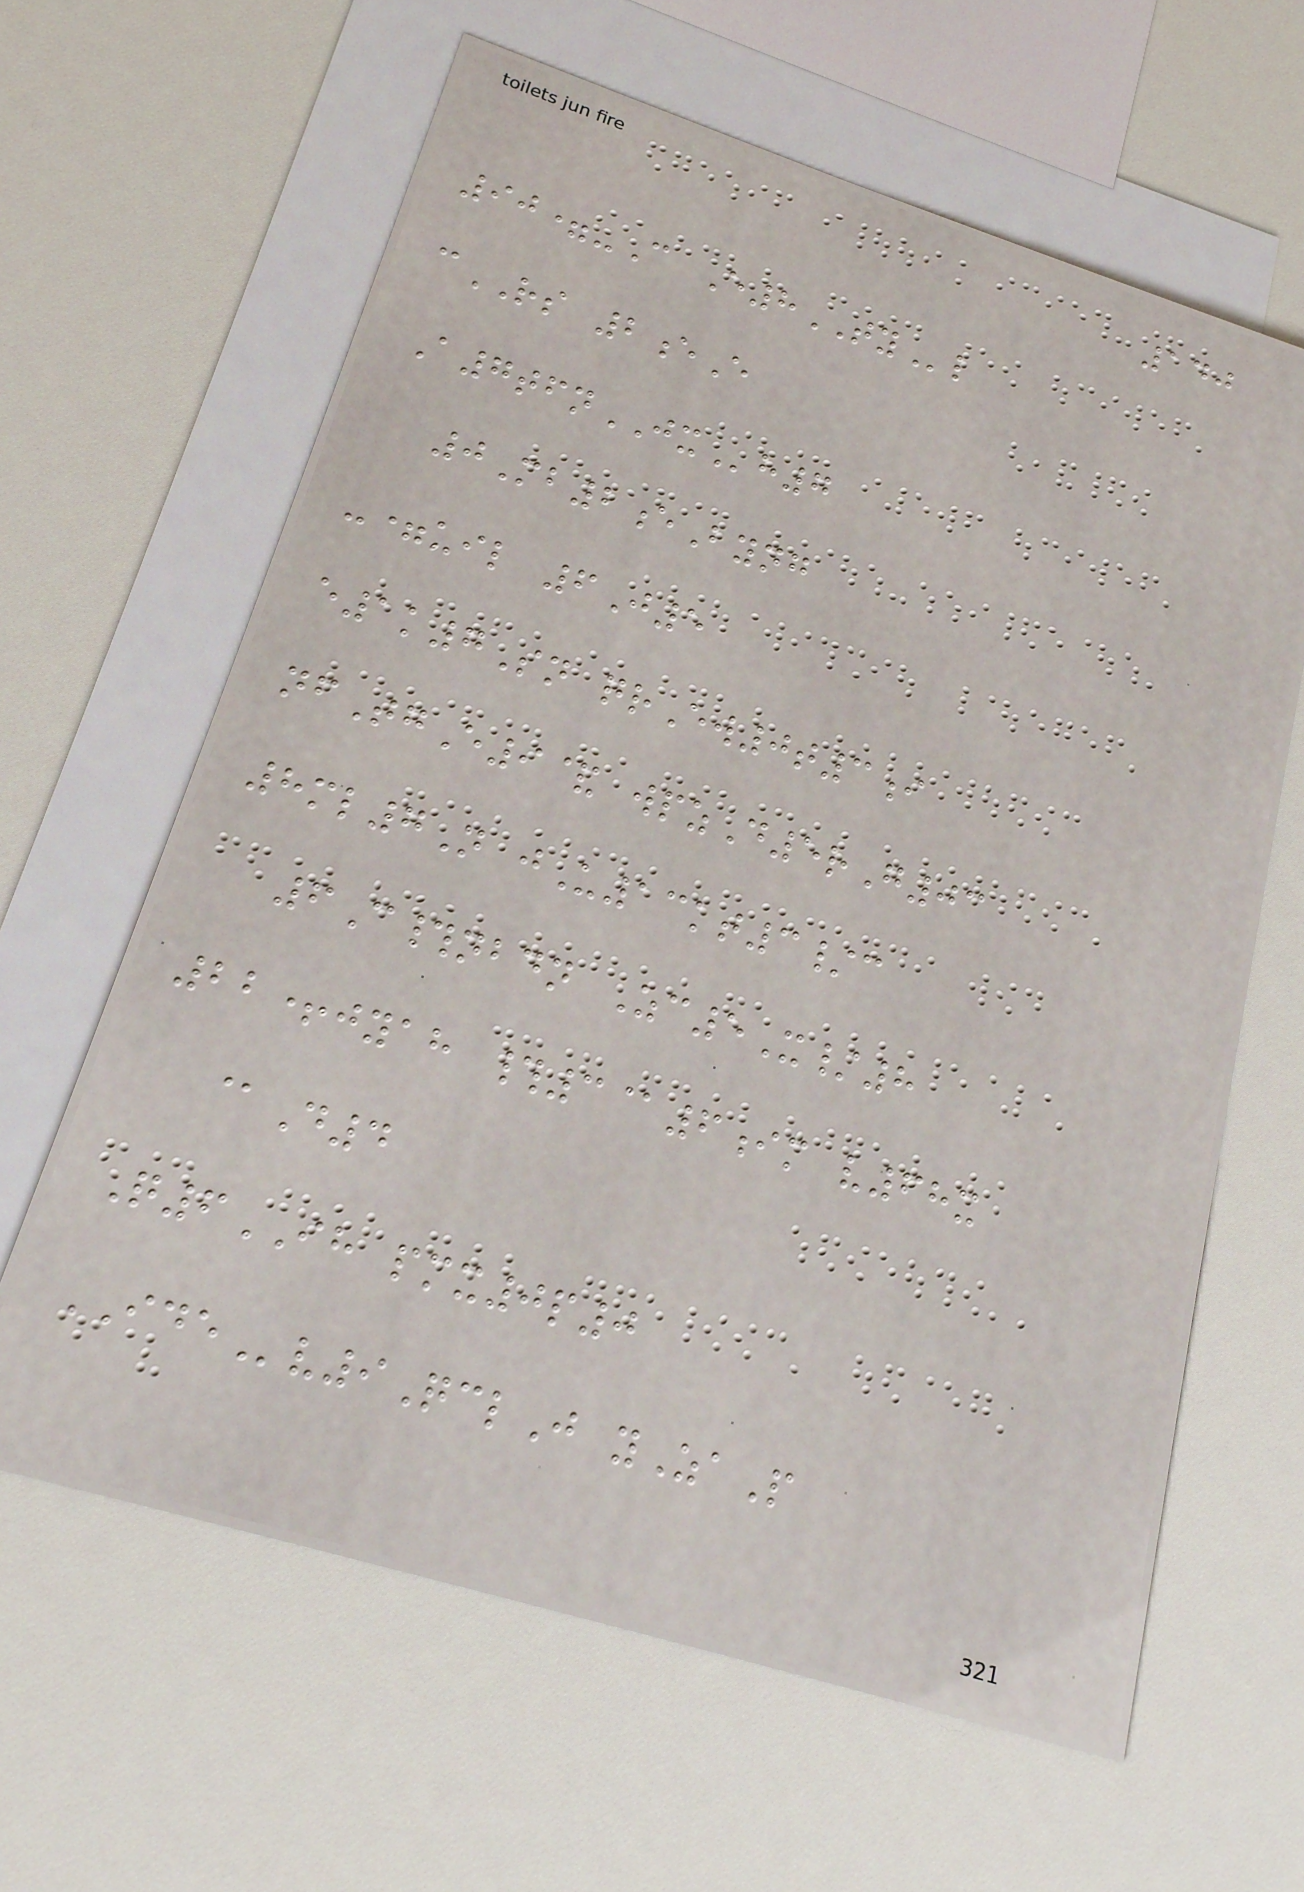140
90=-C E8TYl
cRS 2eE
A7tfnJXh7
0Mb2eByng
-=uil 6J5
e1k7Sn qrEw0t3i
nfTgE9& wpzD5rG03
8ml7N jU13kt3/c
6C#nbdn Zc5X/8
22+jyah #3@6im v68x
@D4
Q6IH pmx0p0
IDEv9QclJ yZaP
